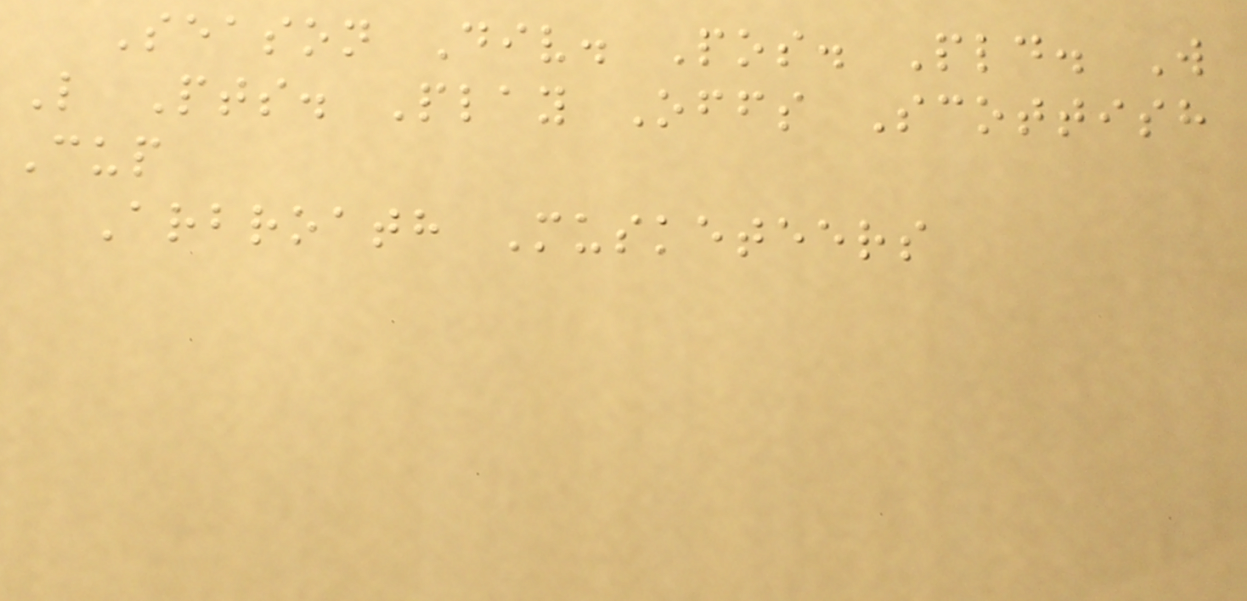Season Div. Pos. Pld. W
L Pts. Play Offs Scottish
Cup
Arbroath Musketeers
